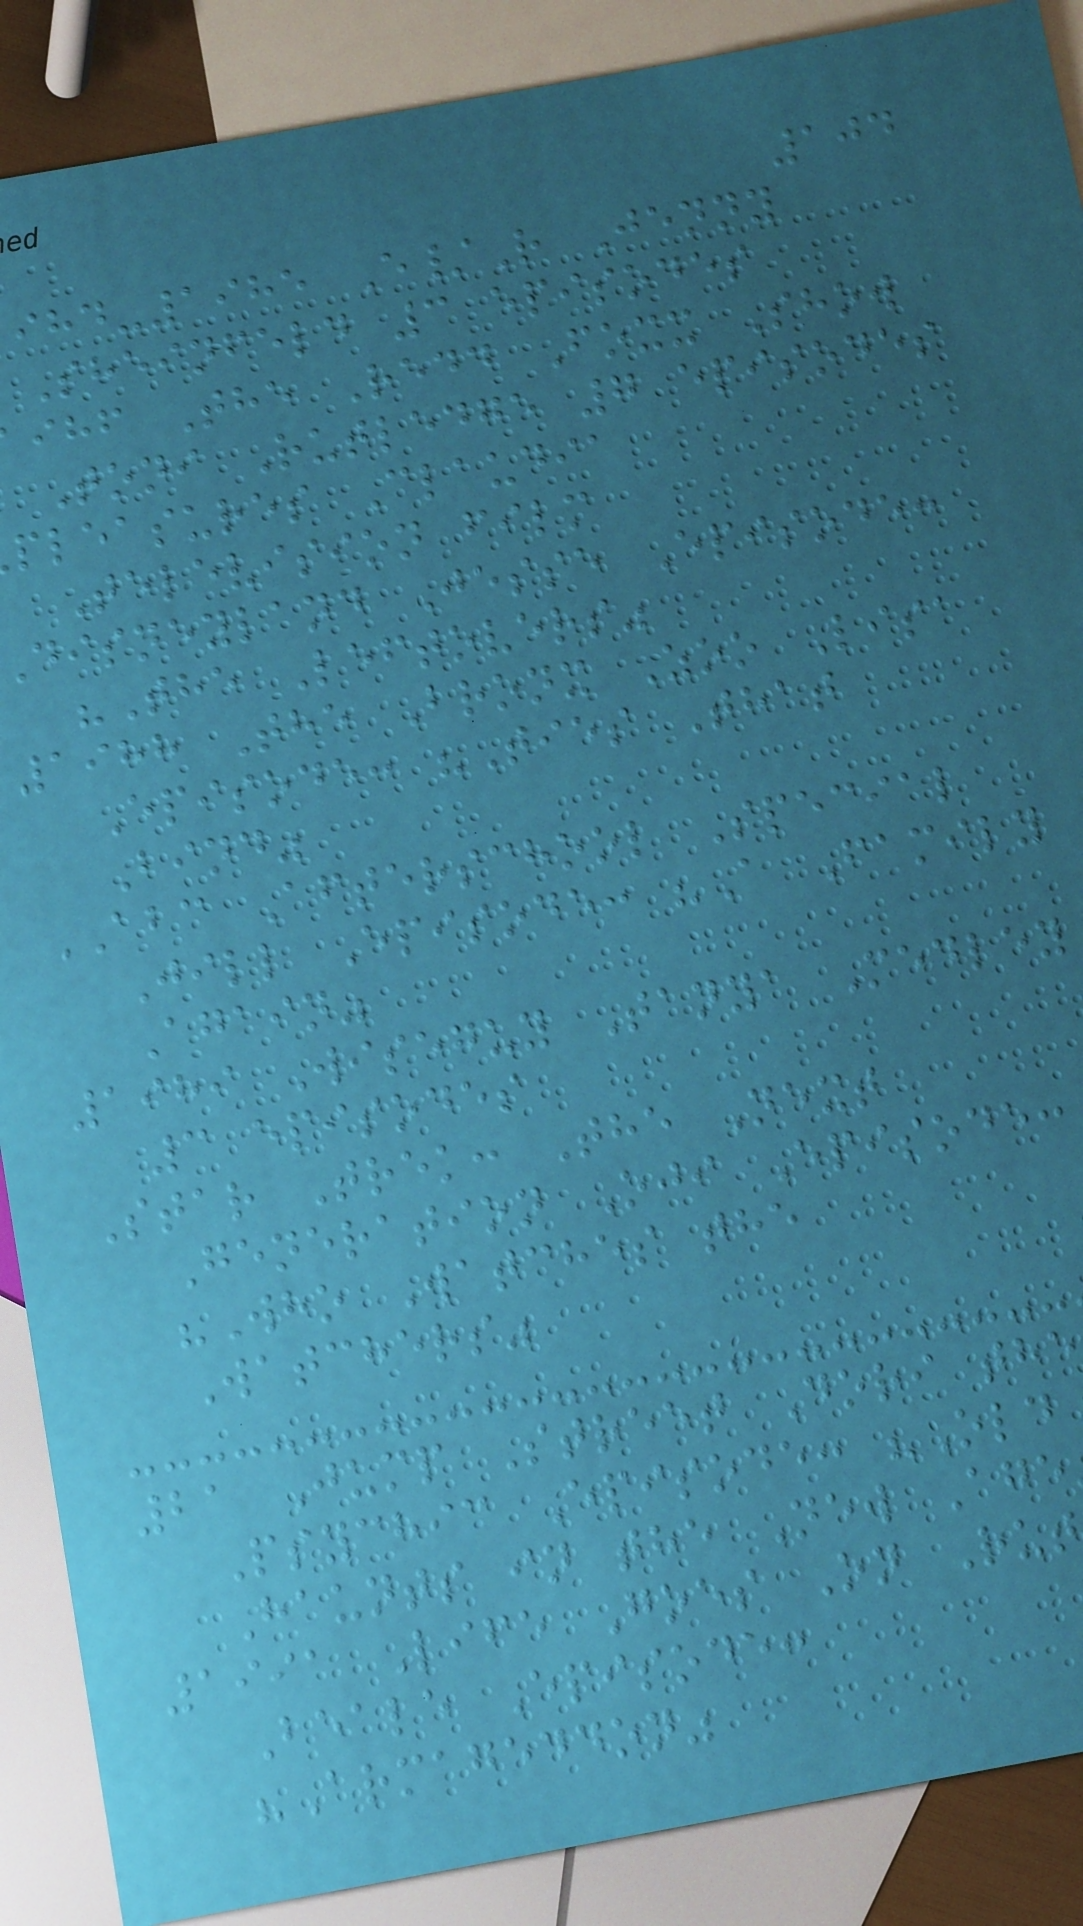104
-1985 E/R Jenny
Sheinfeld 3 episodes
ihf The Redd Foxx Show
Toni Rutledge 7 episodes
pleasures Claudia
Television film
disneyland Jesse Episode:
"The Leftovers"
1988 The Bronx Zoo Lisa
Episode: "Ties That
Bind"
ABC Afterschool Special
Jill Episode: "A Family
Again"
1989 Wiseguy Tanya Medley
3 episodes
Star Trek: The Next
Generation Oji Episode:
"Who Watches the
Watchers"
21 Jump Street Dori the
Psychic Episode: "Old
Haunts in the New Age
1991 Life Goes On Rut
Beale Episode:
"Armageddon"
